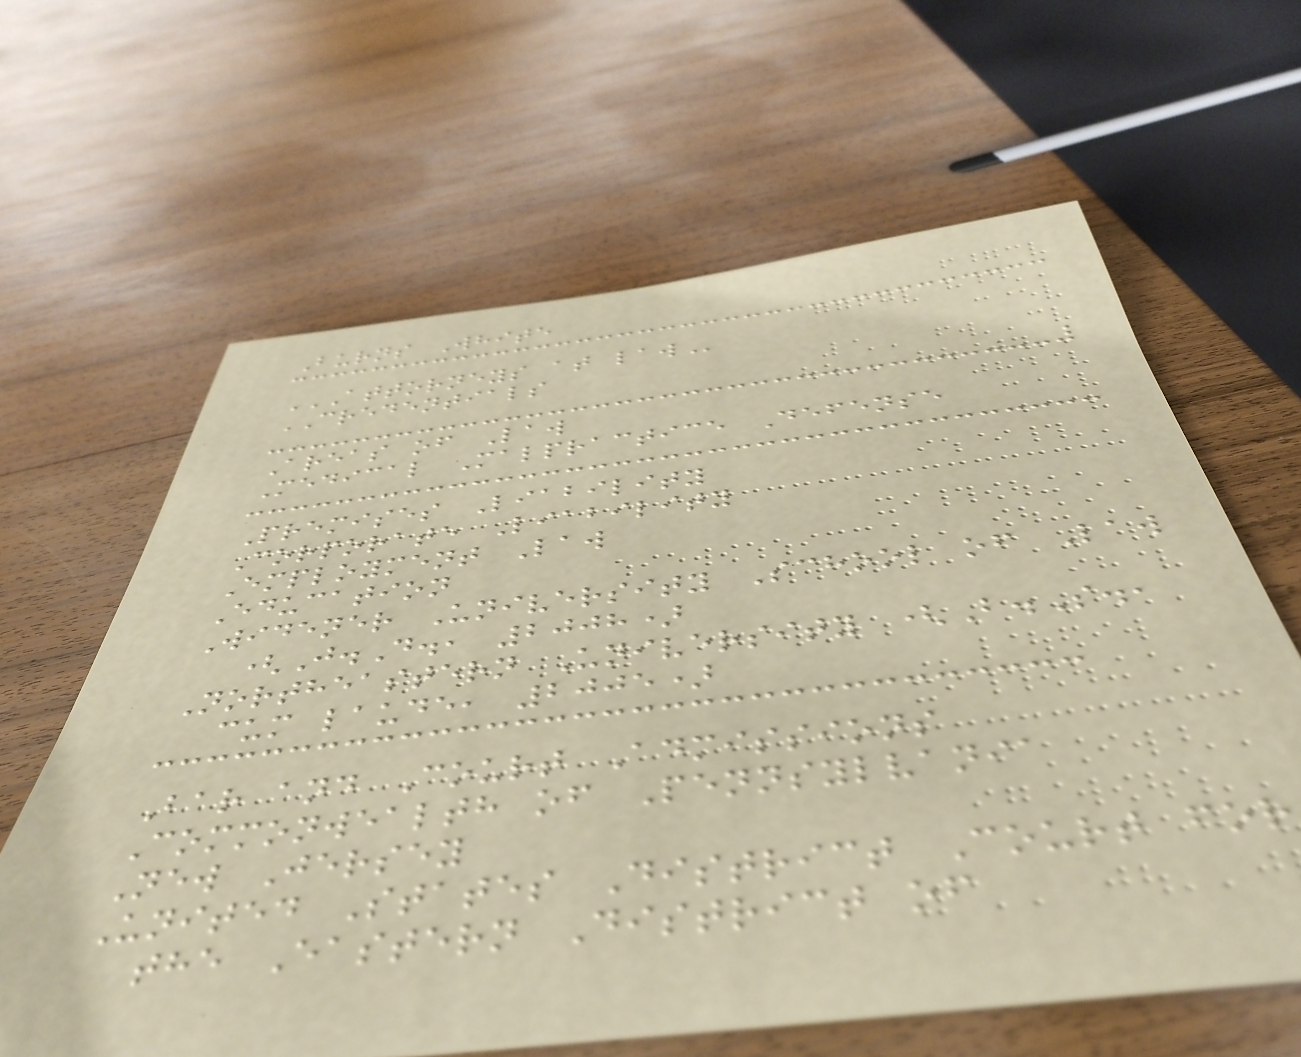Burns White
ATTORNEYS AT LAW
CREDENTIALS
Areas of Law
Medical Malpractice Defense
Premises Liability
Corporate Liability
Employment Law
Education
Widener University School of Law
(J.D., 2008)
Northeastern University (B.S.,
cum laude, 2005)
Bar and Court Admissions
Commonwealth of Pennsylvania
New Jersey
United States District Court for
the Eastern District of
